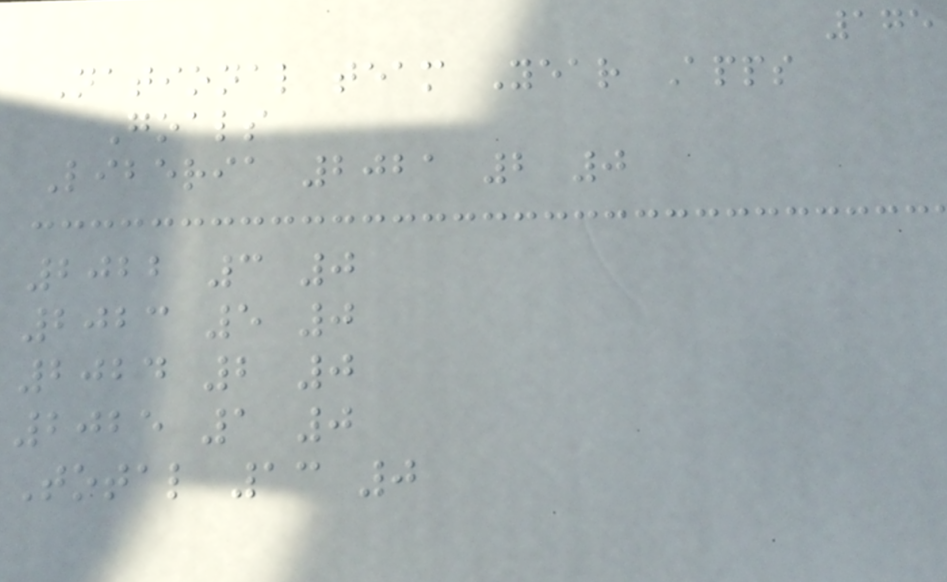175
National team Year Apps
Goals
Liberia 2021 2 0
2022 3 0
2023 5 0
2024 2 0
2025 1 0
Total 13 0
